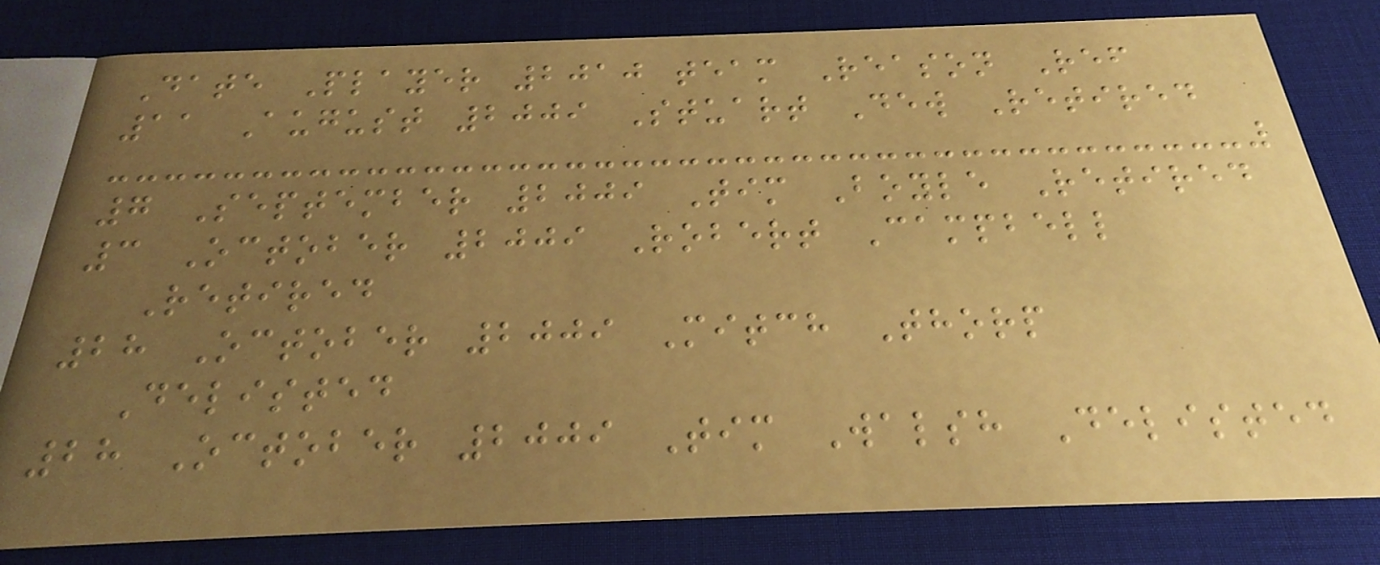Date Player 2010 team Reason Ref
11 August 2009 Stuart Dew Retired
7 September 2009 Tim Boyle Retired
3 October 2009 Robert Campbell
Retired
28 October 2009 Mitch Thorp
Delisted
28 October 2009 Tim Walsh Delisted
